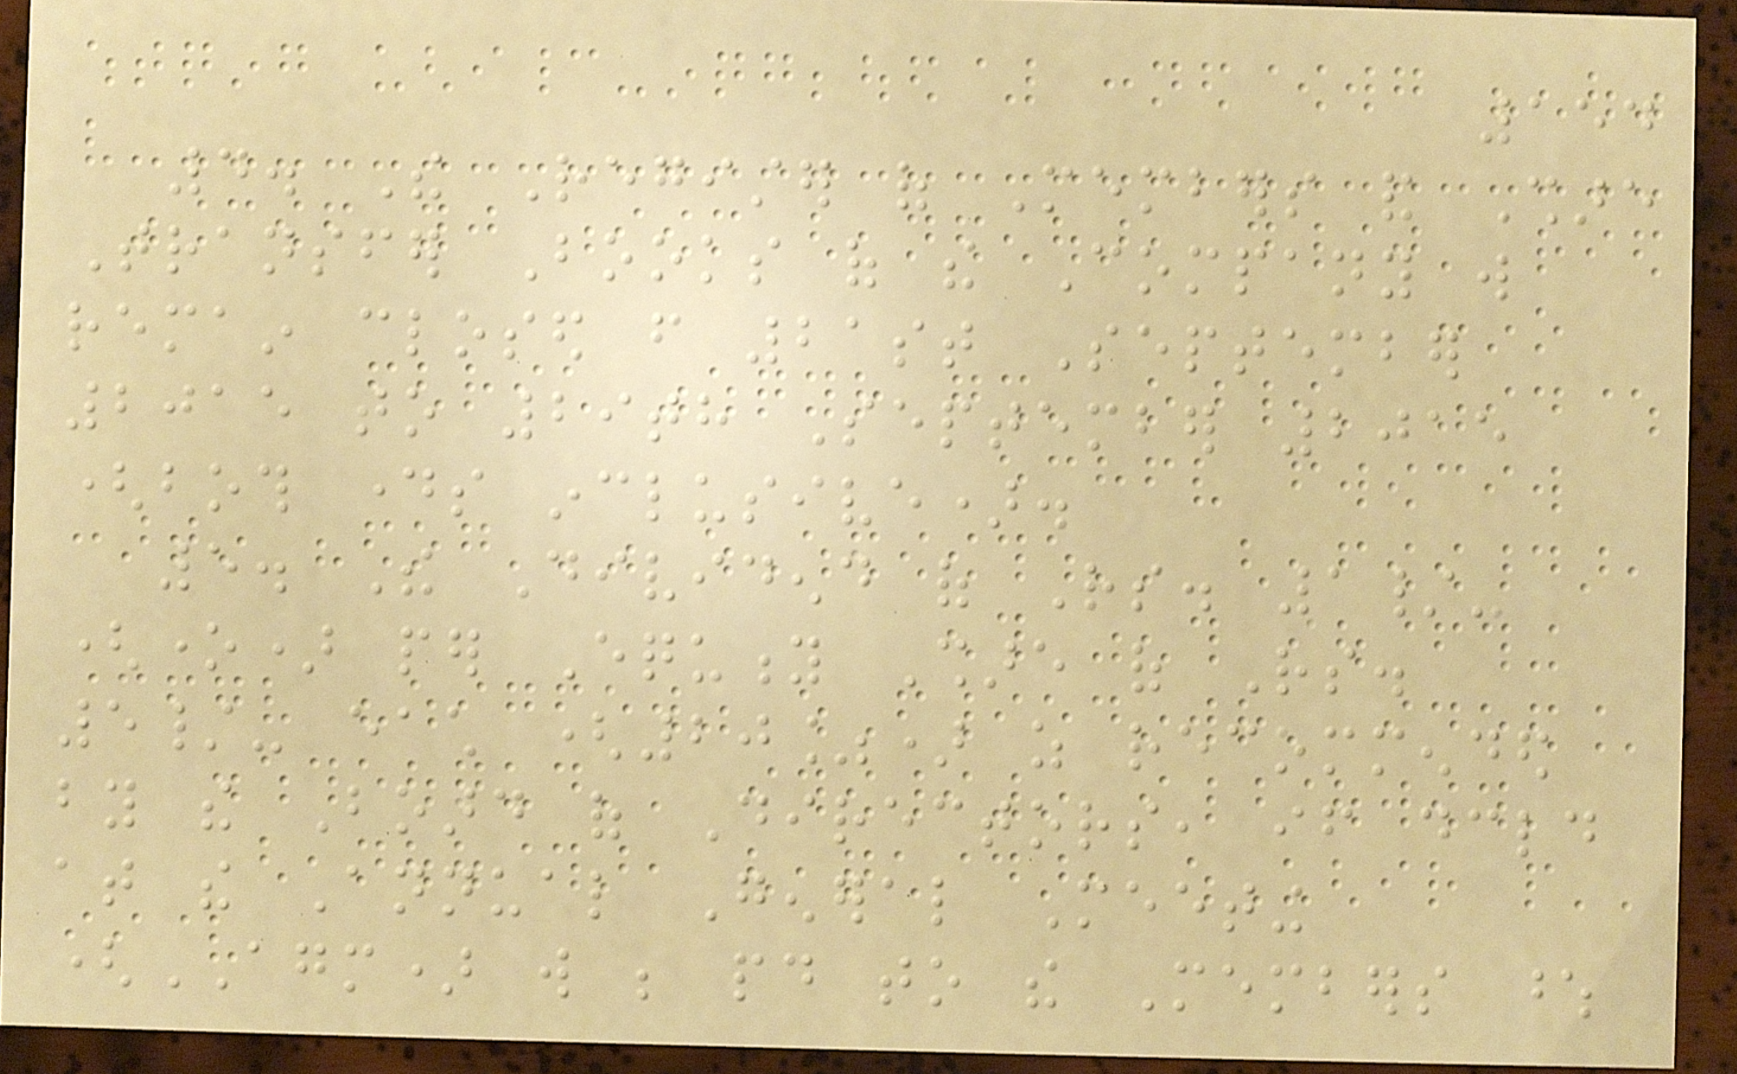154
4. The Register of Members and Share
Transfer Books of the Company will
remain closed from 21st September
2015 to 29th September 2015
(both days inclusive).
5. The Dividend of Rs. 1/-
(one) per Equity Share of Rs.
5/- each (20%) as recommended
by the Board of Directors, if declared
at the Annual General Meeting
(AGM) will be paid to the Members whose
